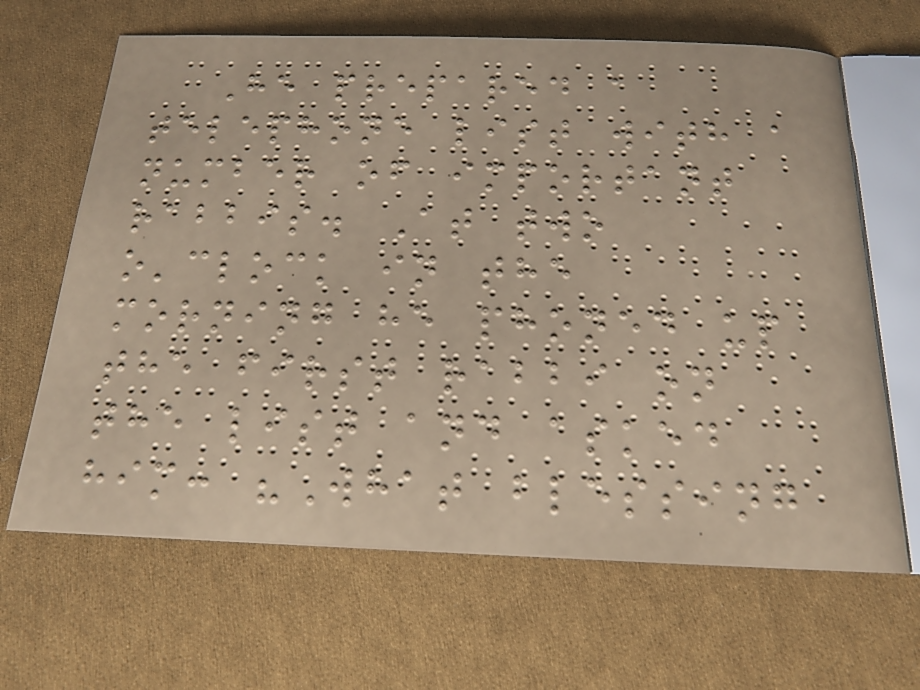He prepared a
telephone list with a
number of important
rabbis. At two
o'clock in the
morning he phoned up
the first rabbi on
the list and asked
him: "What blessing
